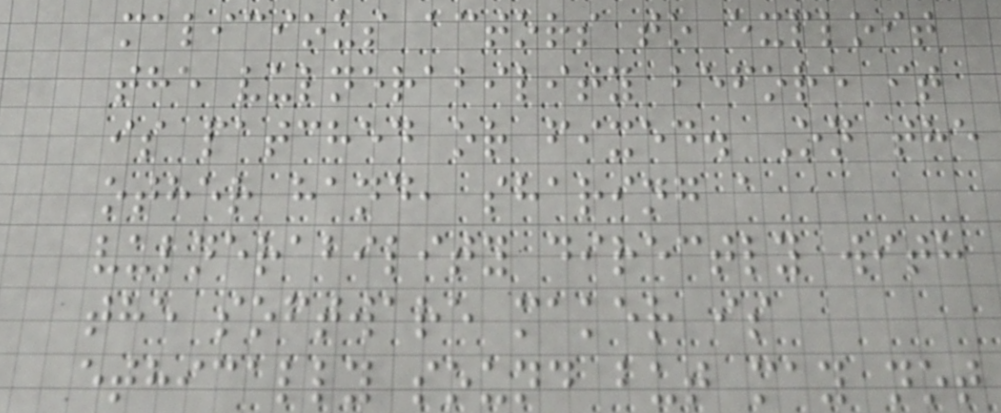malicious actors to exploit
the vulnerability before it
is patched or fixed. On the
other hand, sharing a
vulnerability directly with
the software maker is
ethically sound but may not
